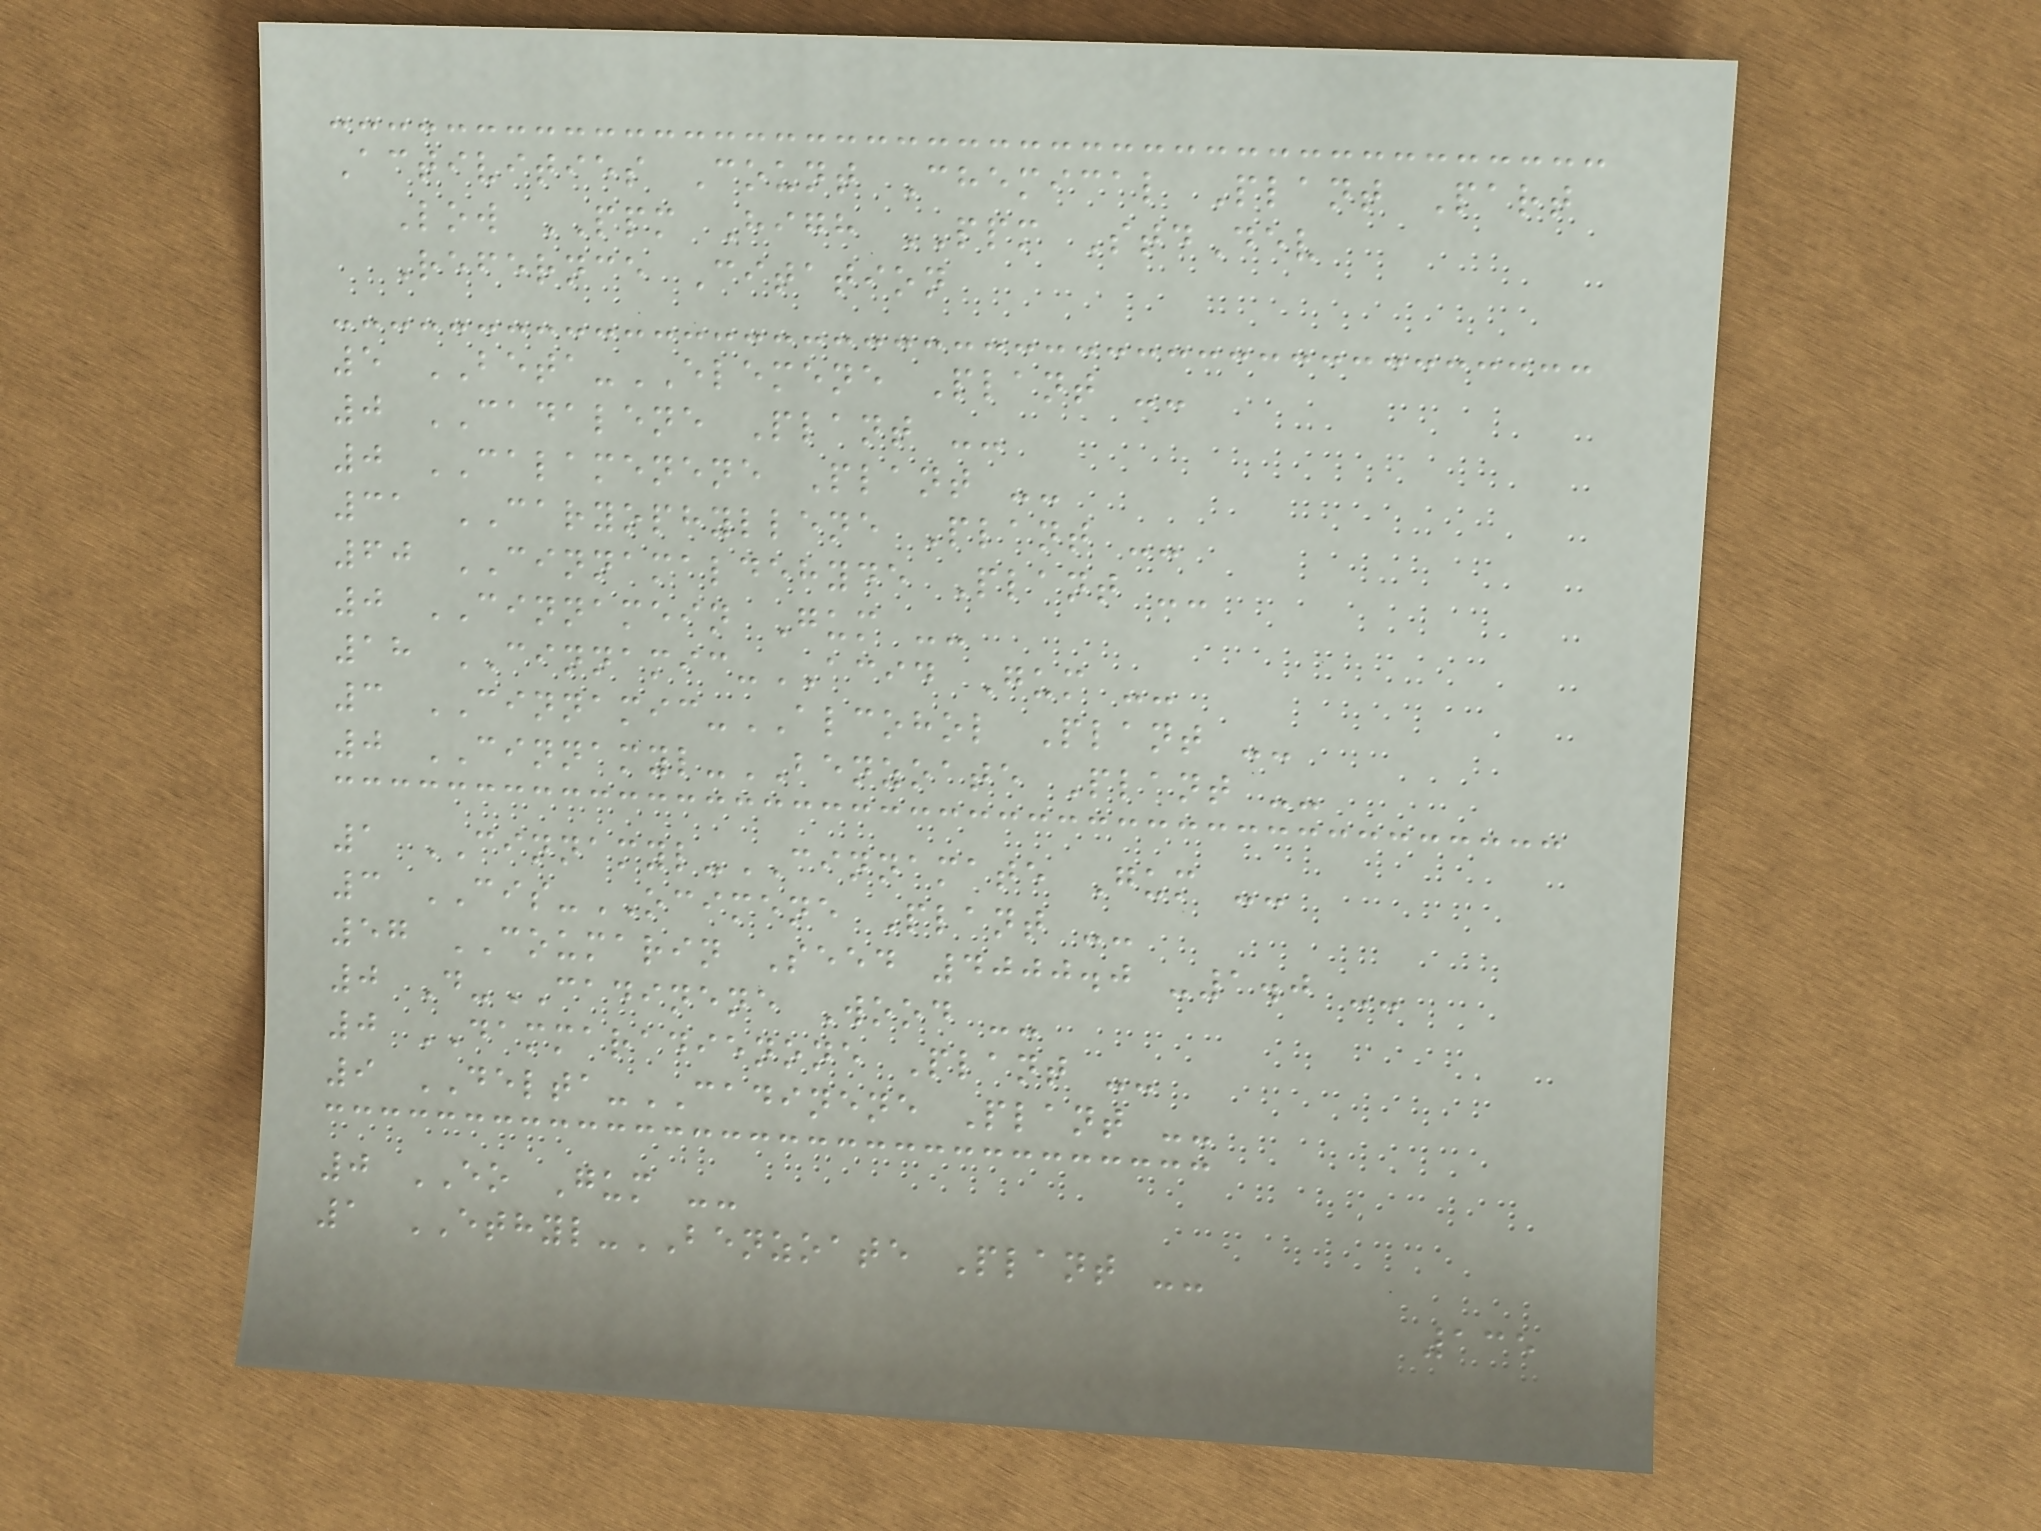Activities Count Chemical Plant Part
Low PPM High PPM StdDev
Refernce Citation
5 BETA-ELEMENE Plant --
0 CADALENE Plant --
0 CALAMENENE Plant --
31 CARYOPHYLLENE Plant --
60 CINNAMALDEHYDE Plant --
0 CINNAMEIN Gum --
18 CINNAMIC-ACID Gum --
3 CINNAMIC-ALCOHOL Plant --
0 CINNAMYL-BENZOATE Plant --
1 CINNAMYL-CINNAMATE Gum --
3 CIS-OCIMENE Plant --
57 COUMARIN Seed 4000.0 -1.0 --
0 D-CADINENE Wood --
0 DAMMARADIENONE Plant --
9 DELTA-CADINENE Plant --
0 EO Gum --
1 ETHYL-BENZOATE Plant --
135
